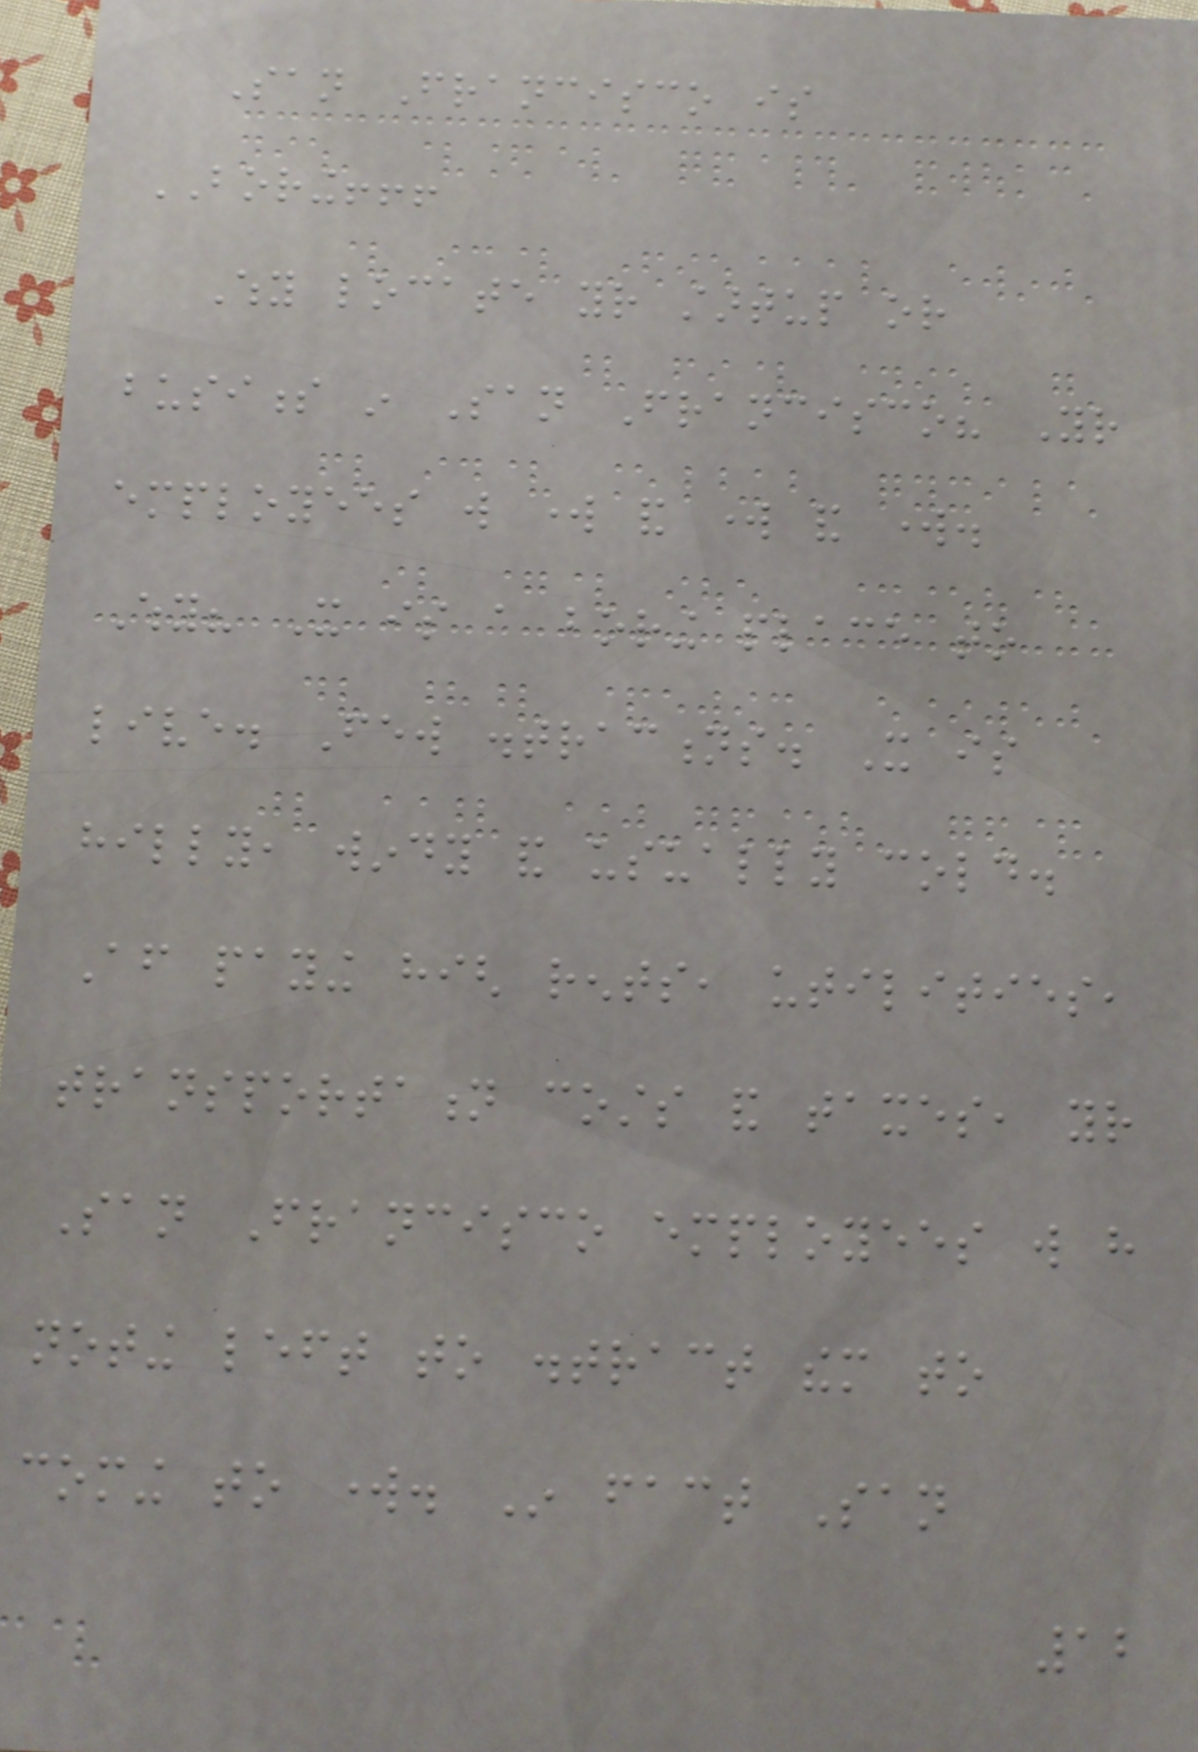San Francisco is
BORING!!!
Why locate your startup or
business in San Francisco? Your
employees will work and work and work.
Why? It is a boring place to
live. Few distractions. It is
hilly, windy and usually cold.
After paying high rents, utilities,
transportation costs and taxes, your
San Francisco employees will have
noting left to distract them to
coming to work. In fact San
12
